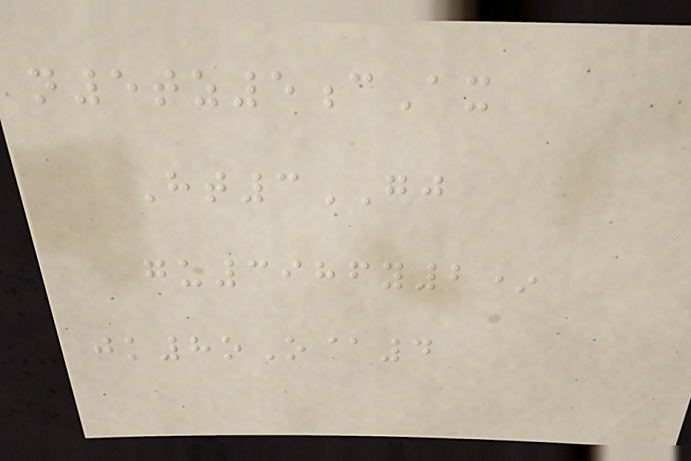n5tz5cAx
Ht3GJ
gu3986y2*
jk8oO@4
